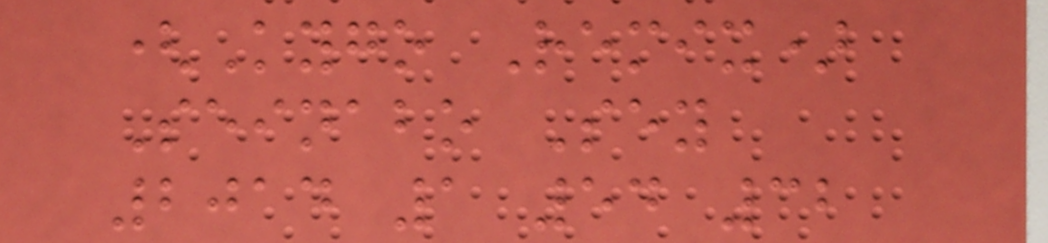(Kygo Remix)
Seinabo Sey
2014 1 54 32
